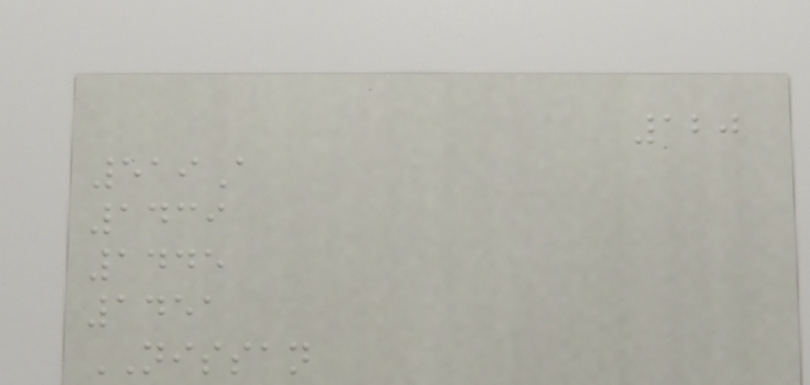120
519A
1439
1445
1451
NISSAN
